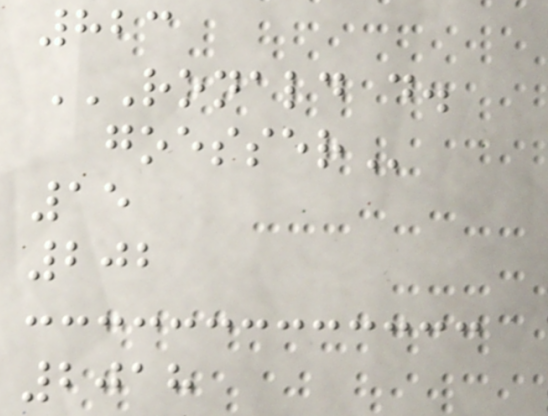823
RONALD D.
GOESSER
15
202
2018
